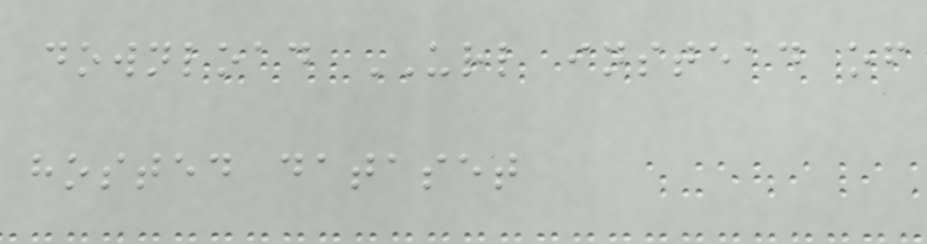download URL instead of
hosted dataset
